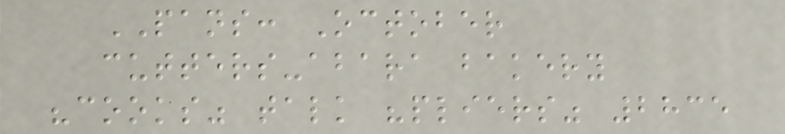PANS: October
cutters-abara bakery
"cooks" talk "pliers" 2835
